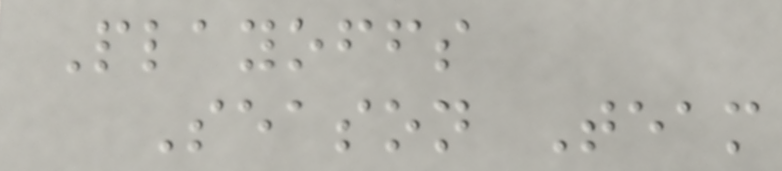Playoffs
Season Team
